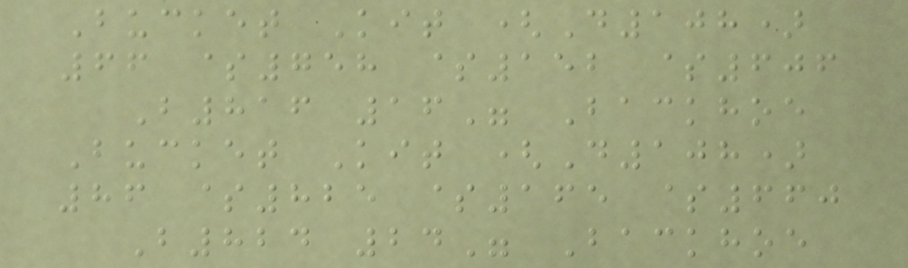Bucket Kit (D108)
66 $758 $152 $606
B816 16" Backhoe
Bucket Kit (D108)
86 $825 $165 $660
B824 24" Backhoe
